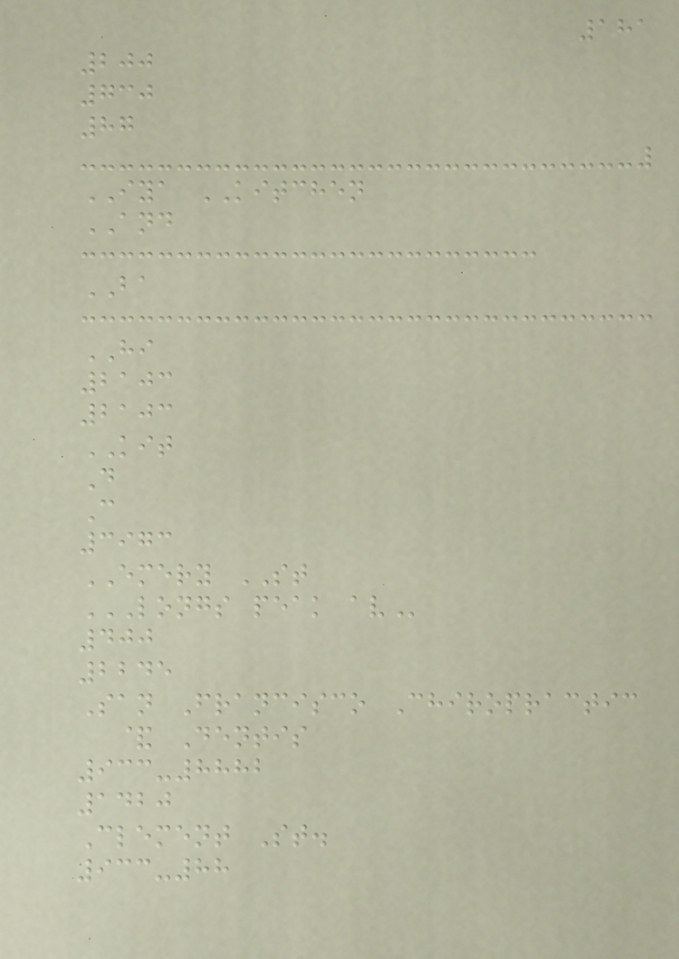181
200
730
87
IYA KITCHEN
AND
BA
HI
2103
2103
KIT
D
C
3973
EMERY ST
LONGS PEAK AV
400
2245
San Francisco Chiropractic
& Dentis
933-8882
1420
Clement St.
933-88
